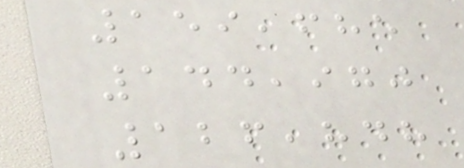159,685
144,970
126,848
